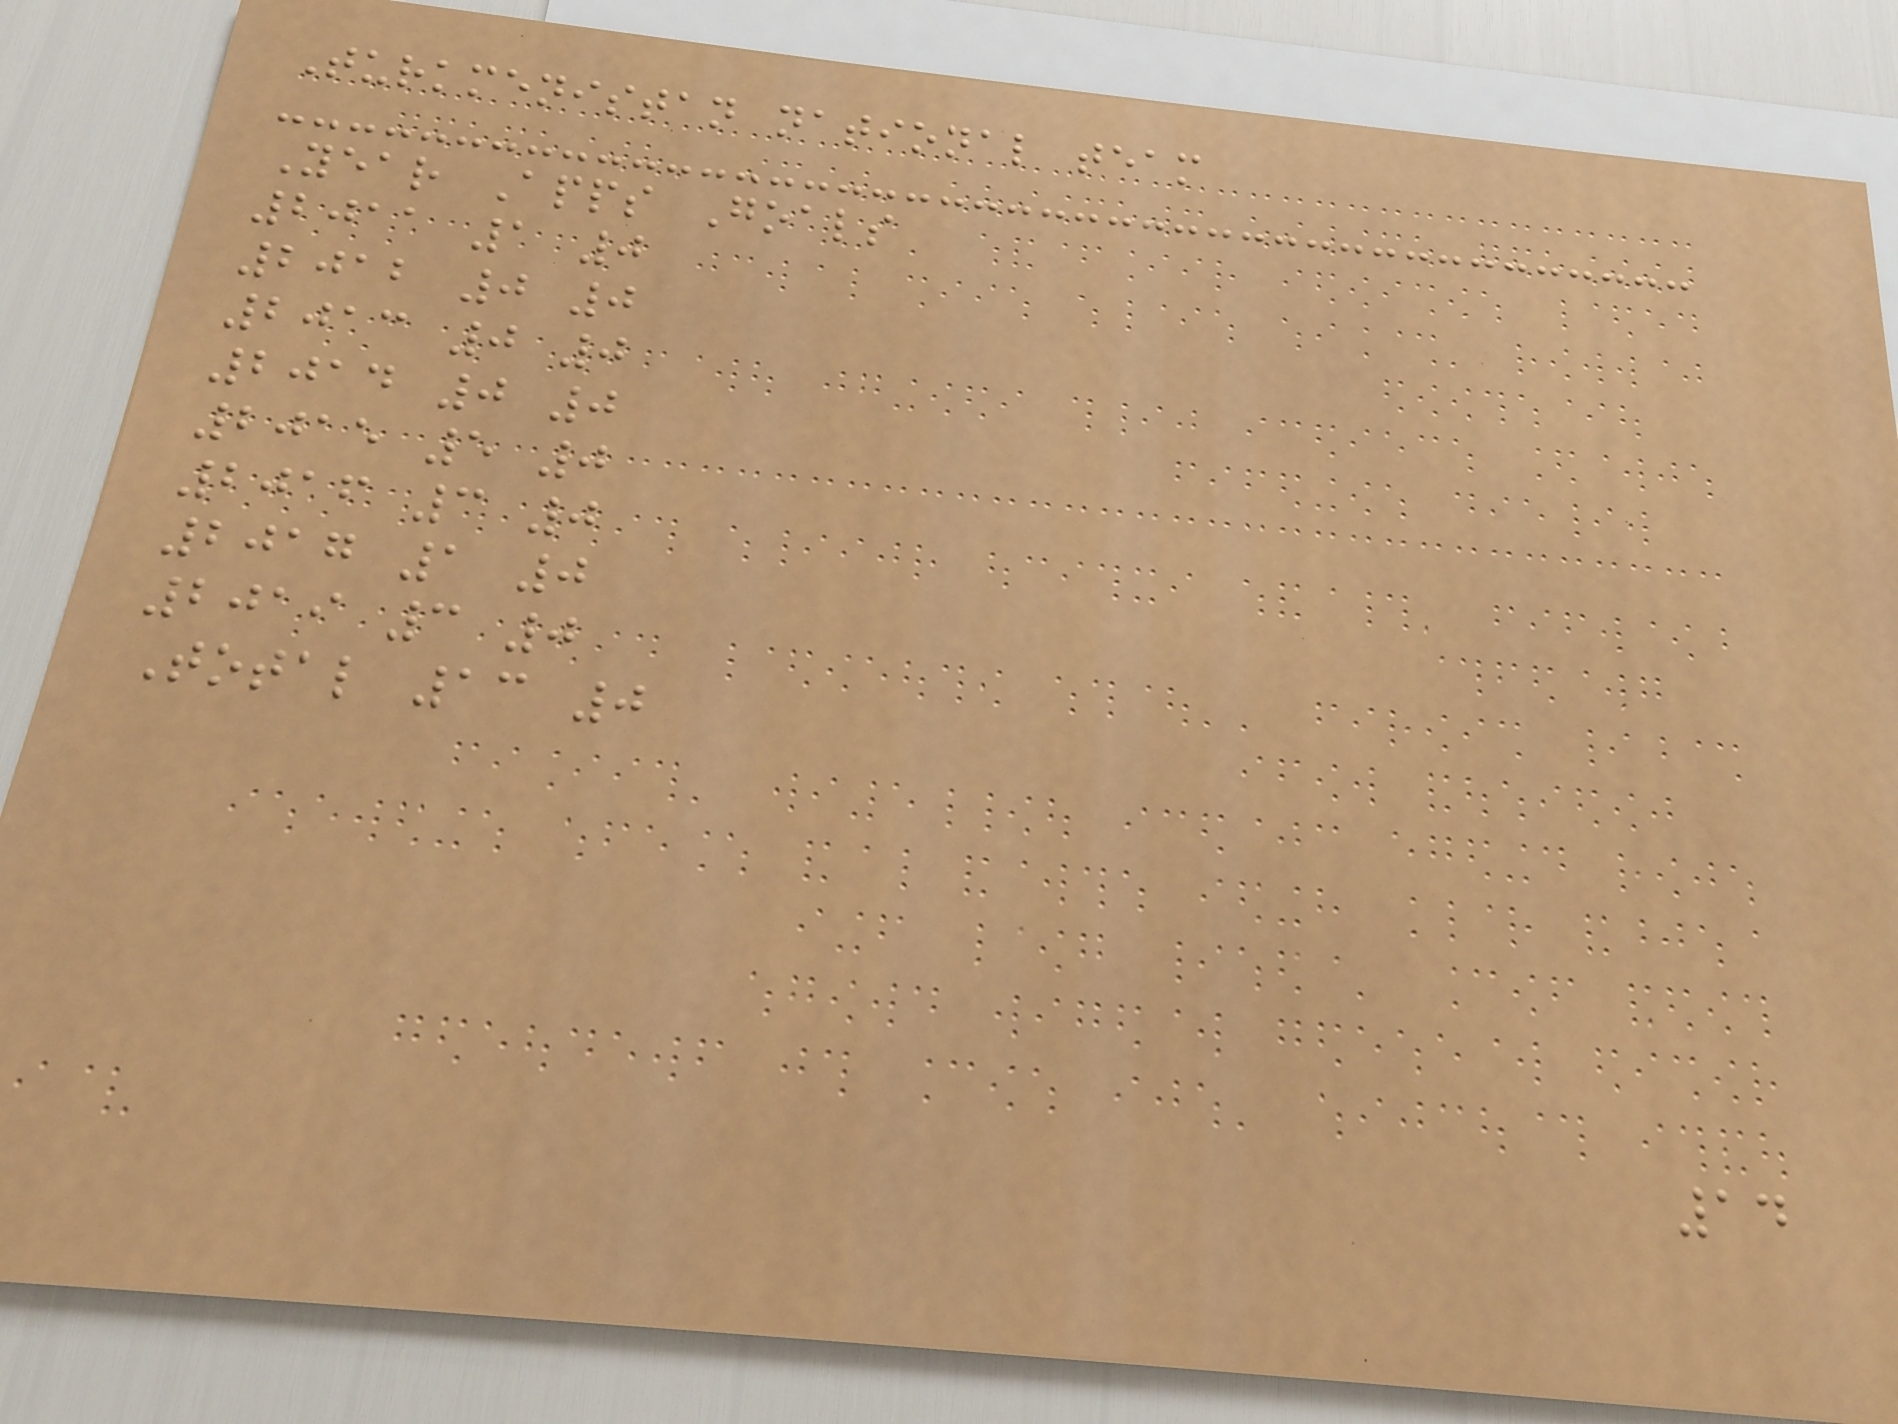Turkmenistan national team
Year Apps Goals
2011 1 0
2012 0 0
2013 0 0
2014 0 0
2015 5 0
2016 3 0
2017 1 0
2019 3 0
Total 13 0
14
